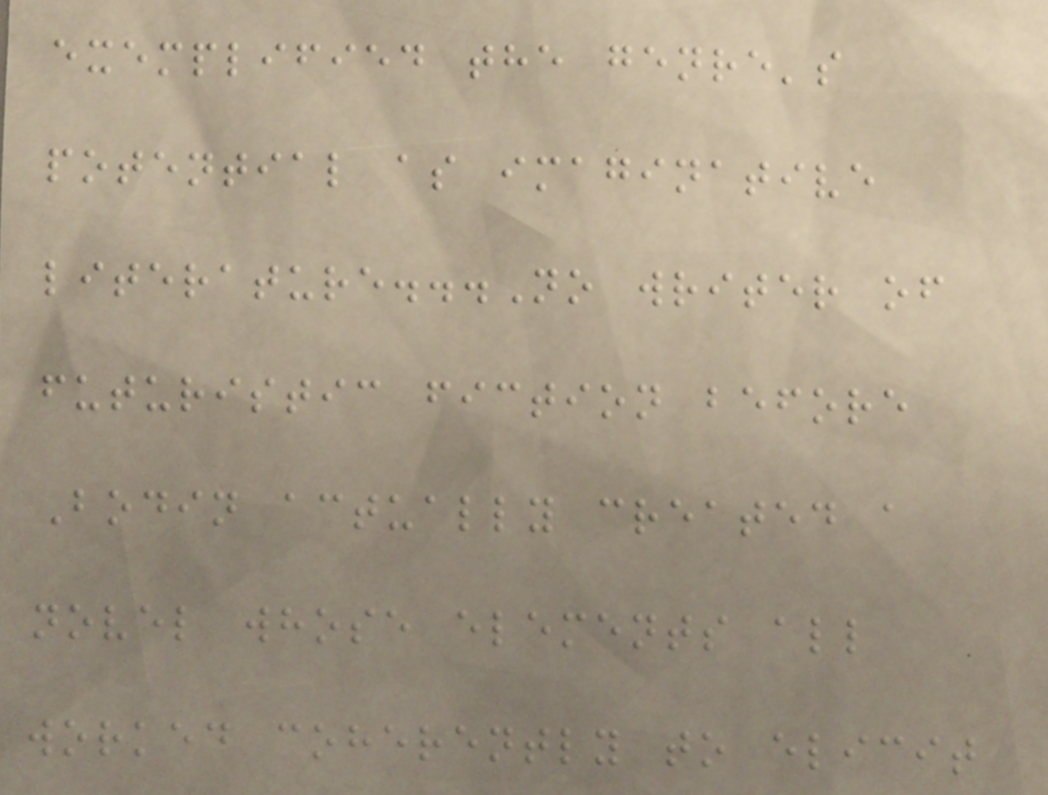exemplified the genre's
potential as imaginative
literature...No writer of
futuristic fiction before
Bodin actually created a
novel whose elements all
worked coherently to elicit
